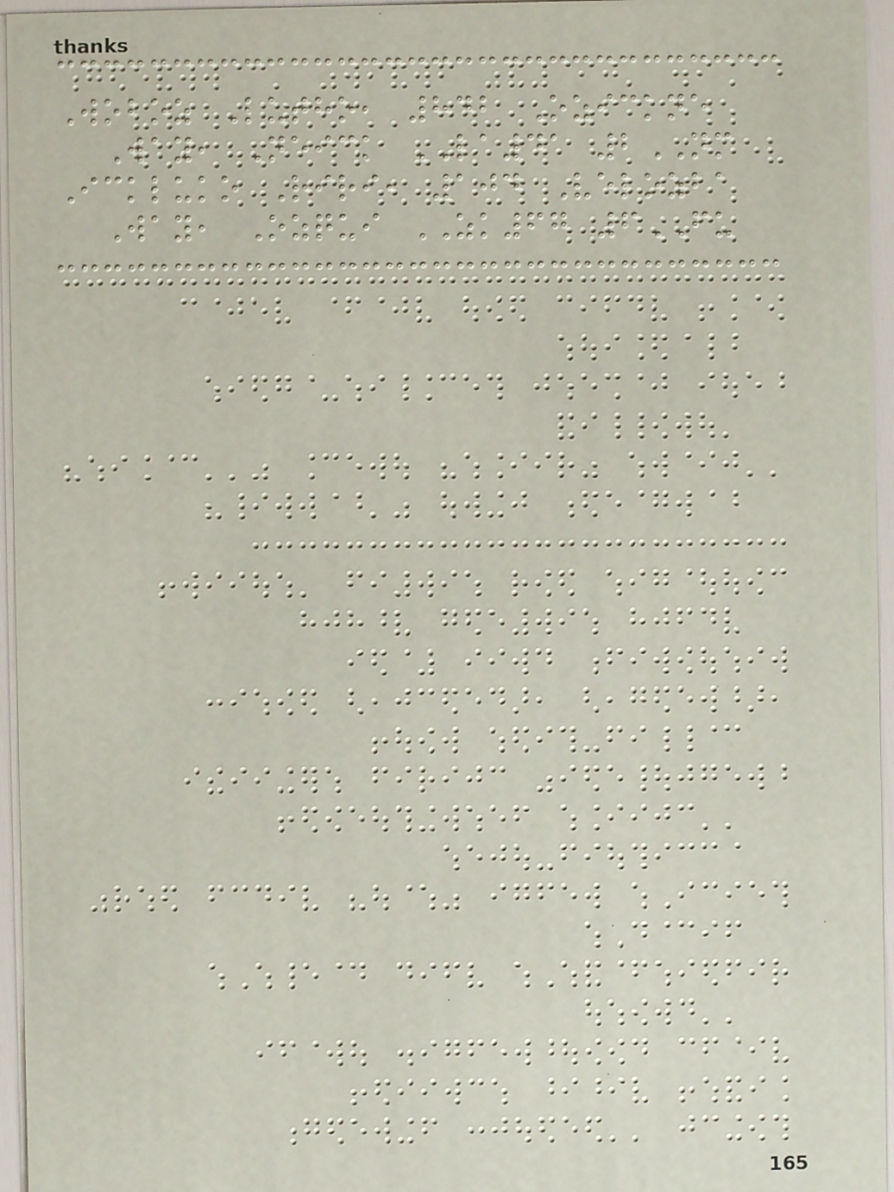Woboz Lutho, 842 Ozickne
Way, Neick LA41 2NM
Ickluko Riri, 104 Velozba
Way, Ozqui ZK67 6FU
